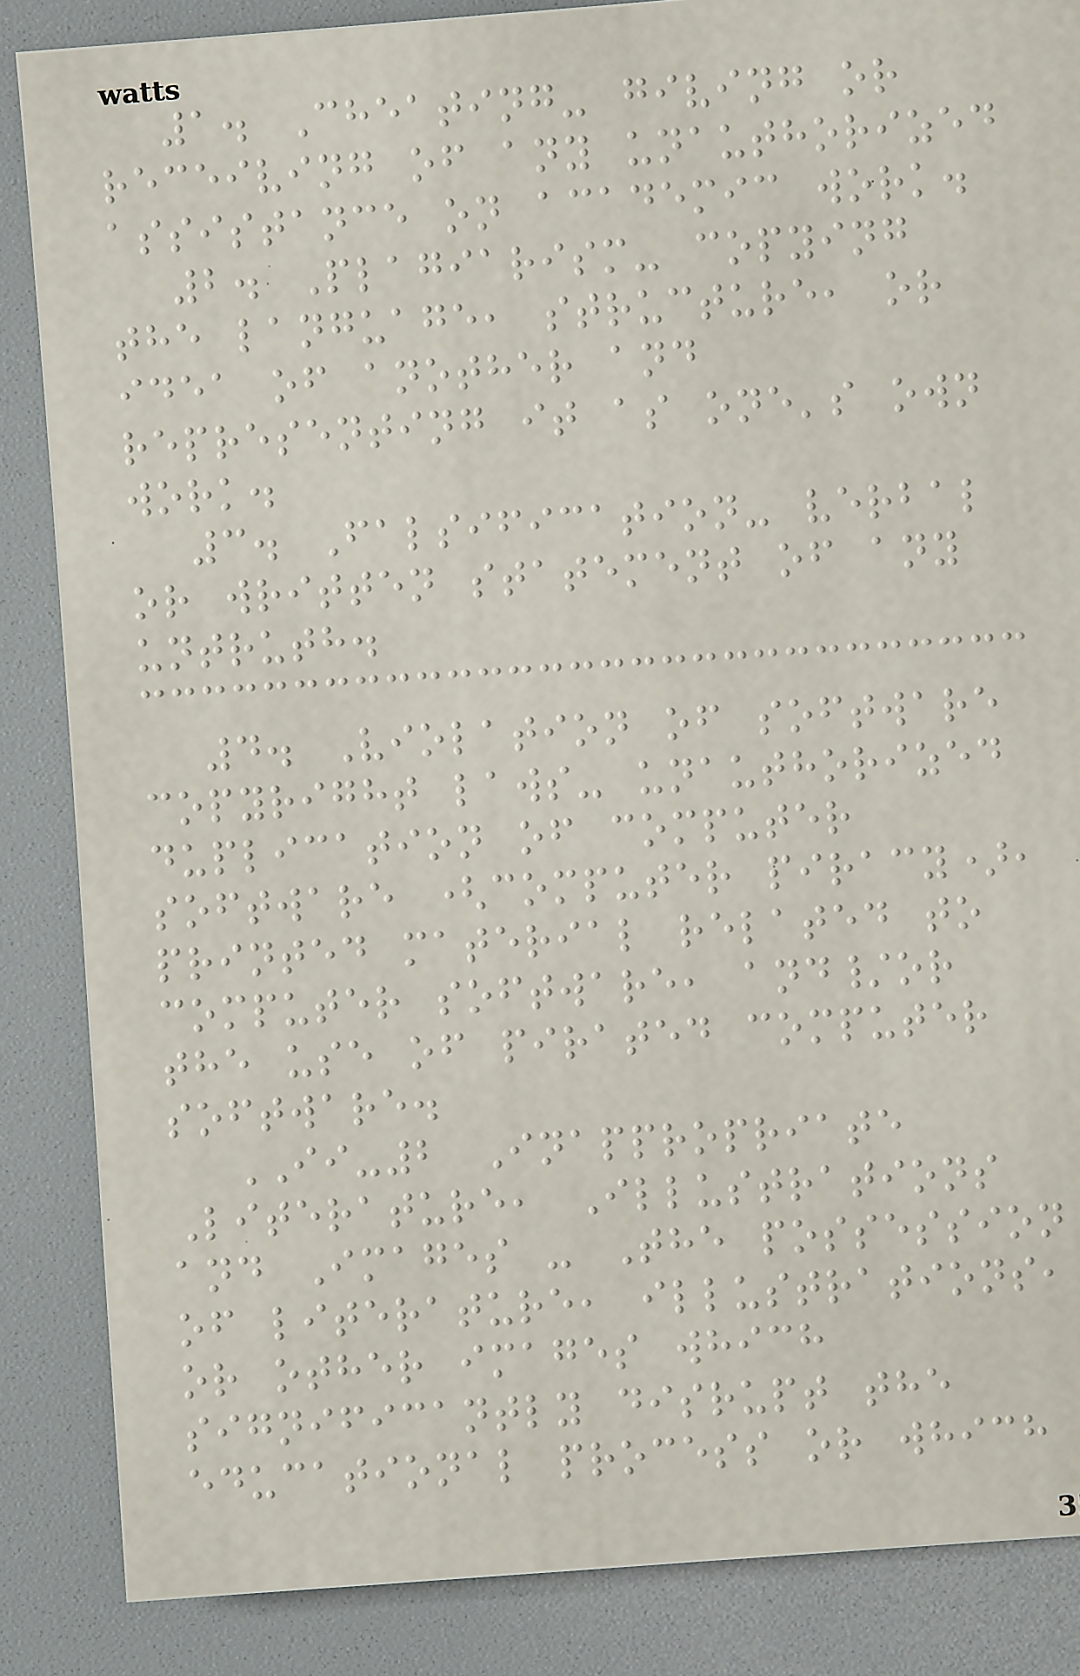1. Cheating- giving or
receiving of any unauthorized
assistance on academic work.
2. Plagiarism- copying
the language, structure, or
idea of another and
representing it as one's own
work.
3. Falsification- verbal
or written statement of any
untruth.
4. Violation of software
copyright laws- unauthorized
duplication of computer
software (computer piracy),
printed material related to
computer software, and/or
the use of pirated computer
software.
II-2 Inappropriate
Literature, Illustrations
and Images - The possession
of literature, illustrations,
or other images which
significantly disrupt the
educational process or which
